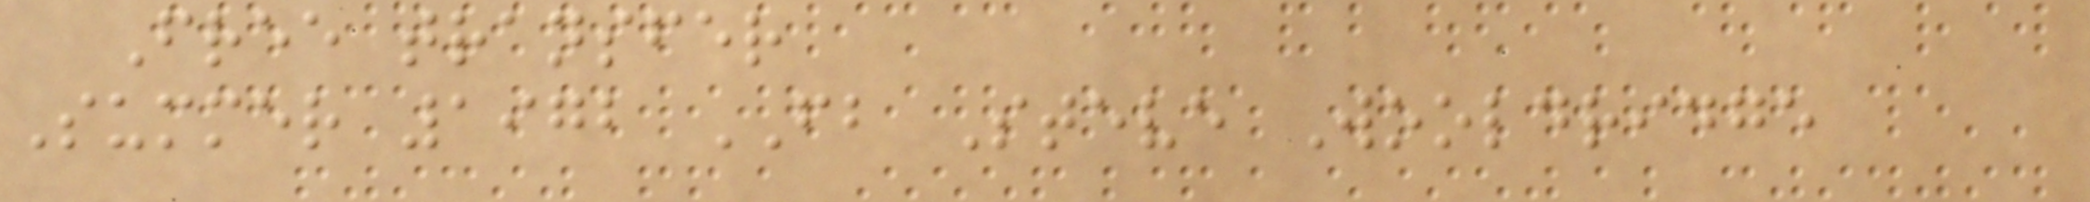Free transfer
Summer 1972 FB Steve Wooldridge
